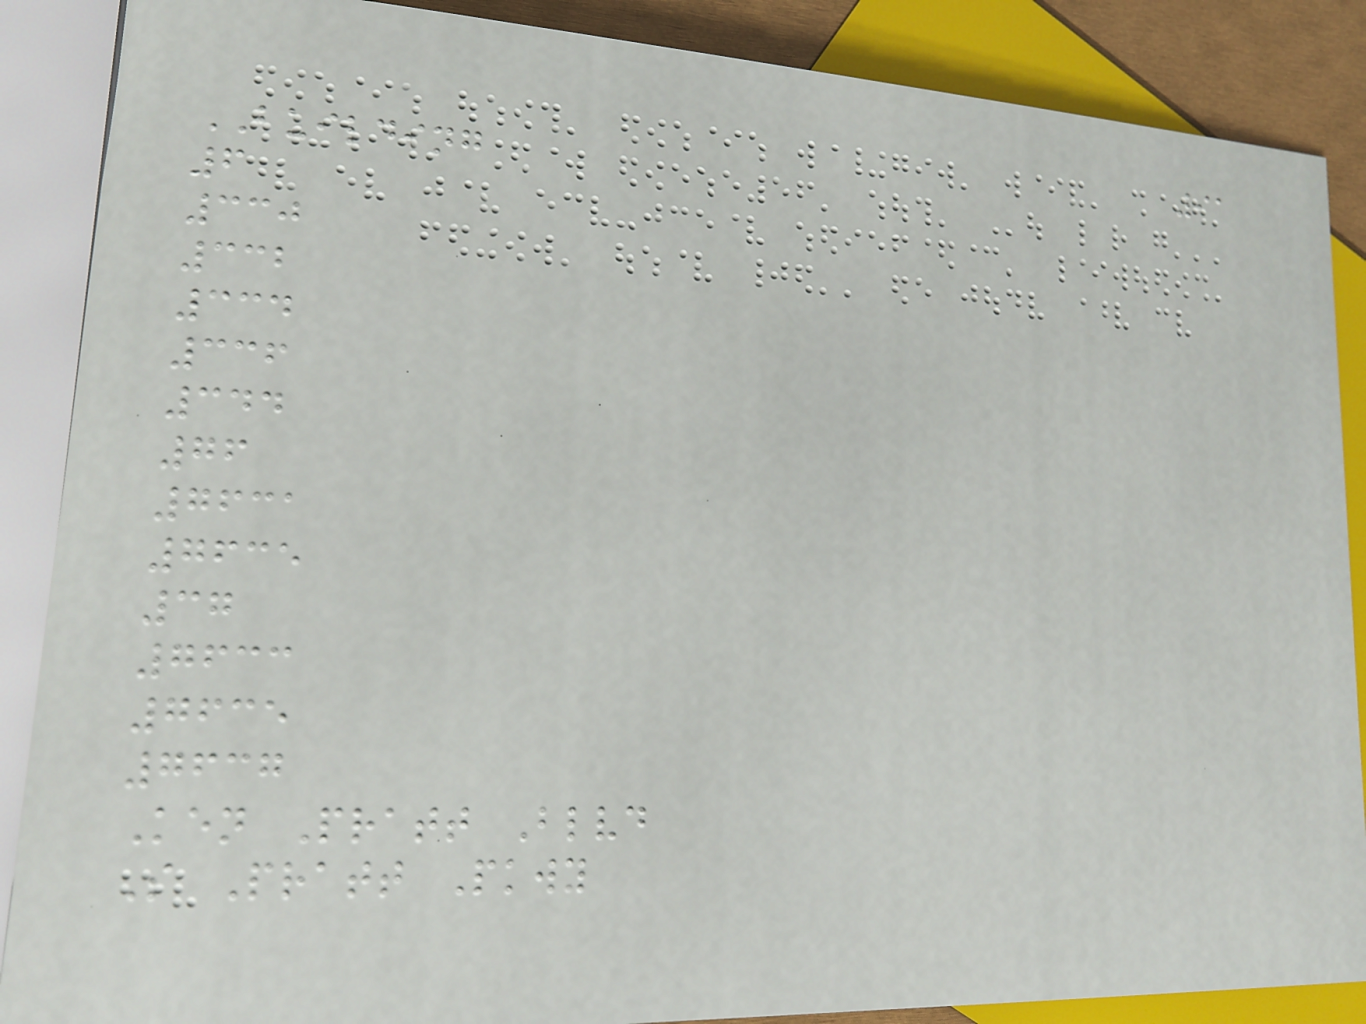91
BUILDING
6
330
332
334
336
344
76
7631
7635
37
7633
7635
7637
Ken Pratt Blvd
S Pratt Pkwy
